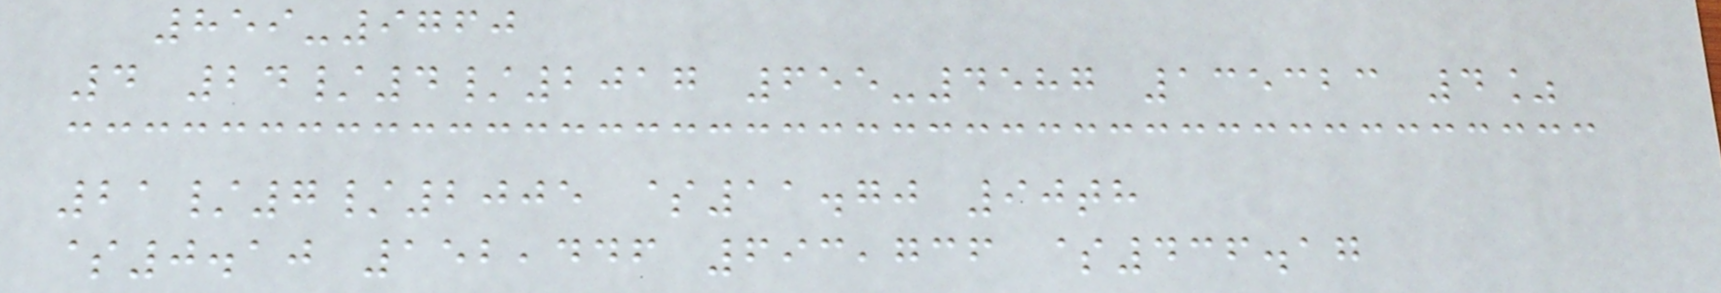859-9760
4 24/4/2017 655-4587 135323 4%
21/7/2005 $11.70 90th
$0.10 152,446 693,736 $436.17
